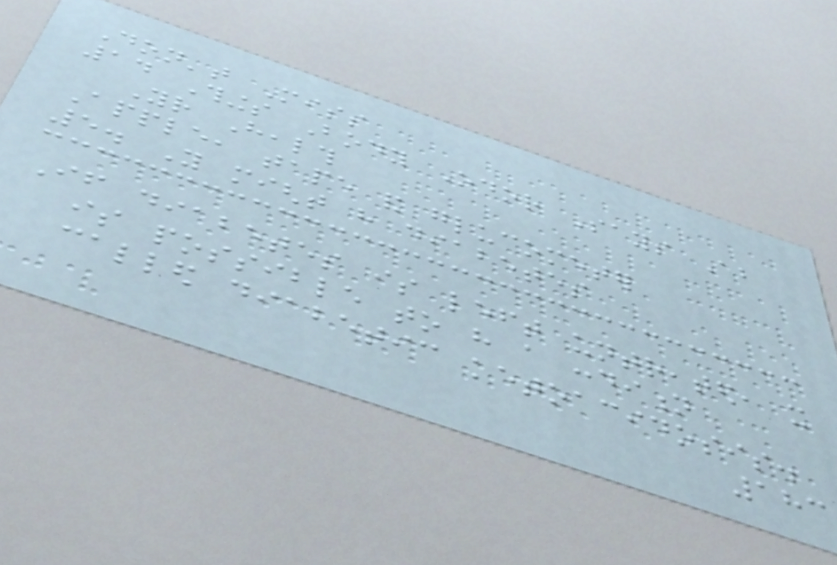Don't Miss
14 Things Body Odor Says About
Your Health
Apple, tape and glucometer
5. You might have diabetes
If diabetes is left untreated, it
is possible to have a condition
called diabetic ketoacidosis.
183
